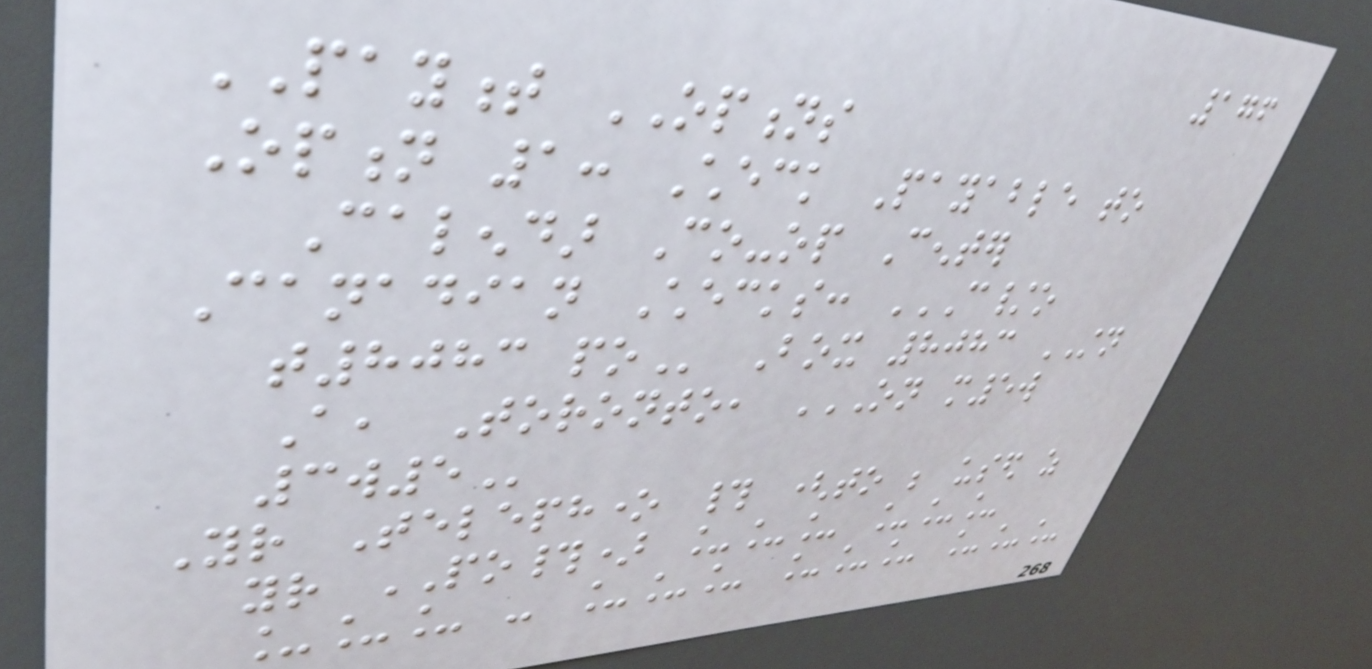176
PAYMENT OPTIONS
Option 1: Check Payable to
Calendar Co-op Center
Canadian Checks: C/O
T8083 PO Box 8083 STN
A, Toronto, ON M5W
3W5
Your Telephone # (to be used as
your PO#) ___ ___
___ - ___ ___ ___
